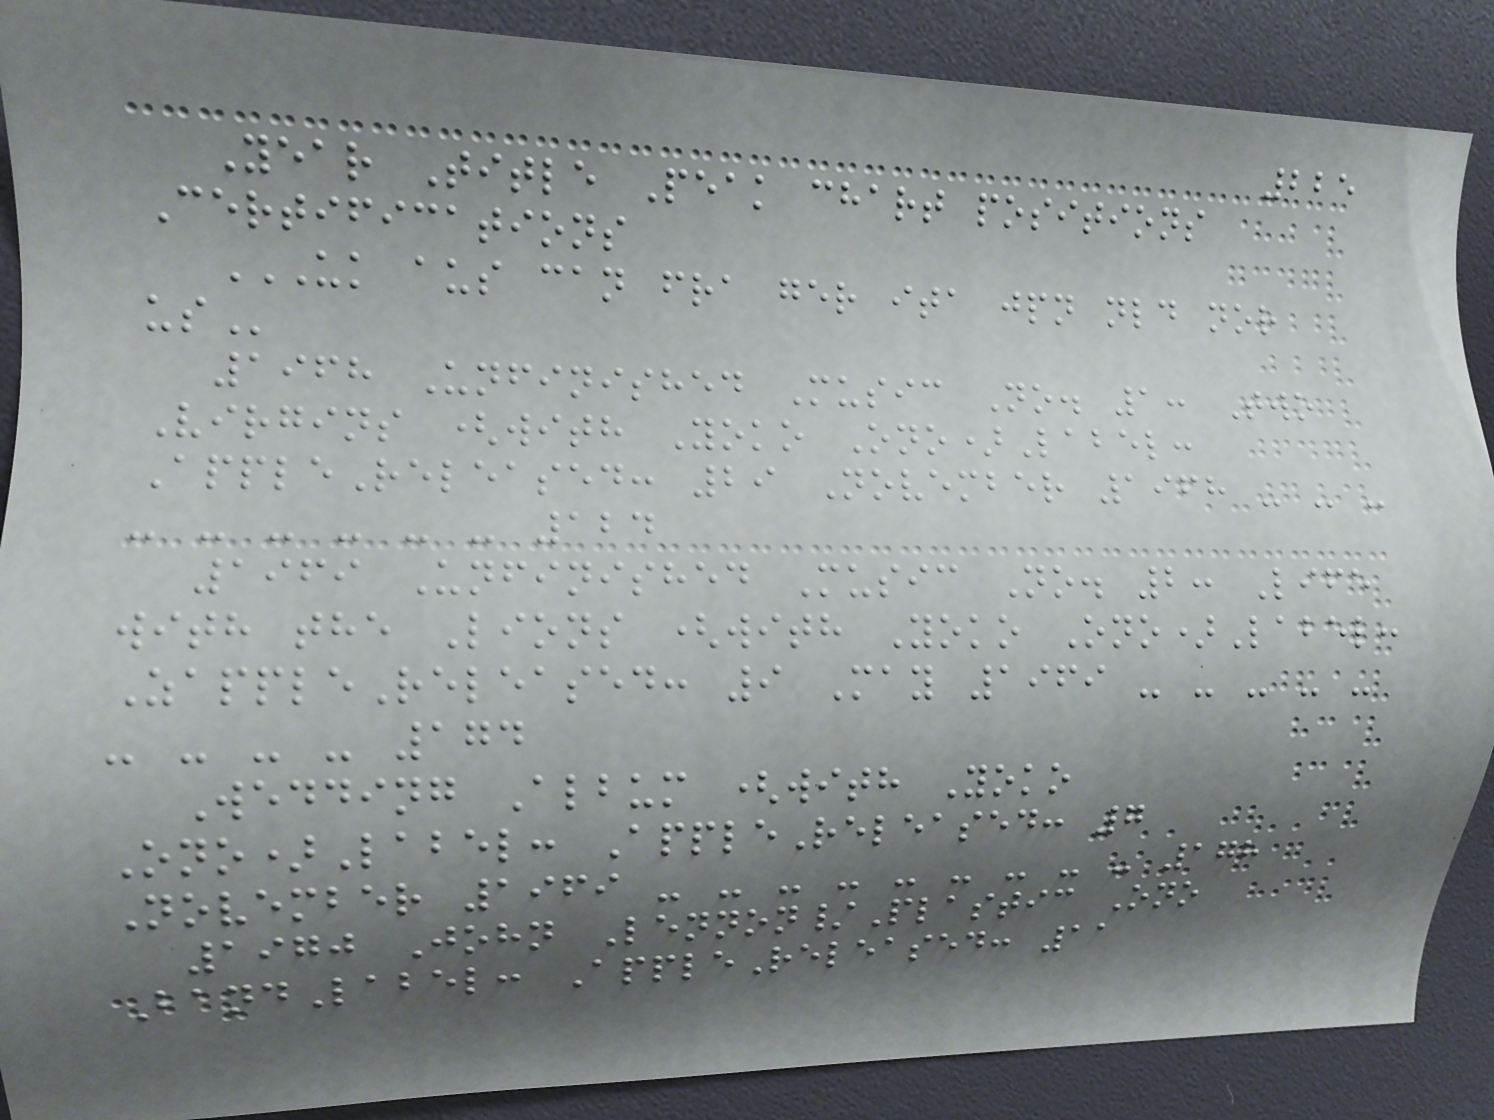225
Year Title Peak chart positions
Certifications
UK AUS CAN FRA GER ITA JPN NLD NOR
US
1968 Unfinished Music No. 1: Two
Virgins (with Yoko Ono)Label:
AppleReleased: 29 November 1968 - - -
- - - - - - 124
1969 Unfinished Music No. 2: Life
with the Lions (with Yoko Ono)Label:
ZappleReleased: 9 May 1969 - - - - -
- - - - 174
Wedding Album (with Yoko
Ono)Label: AppleReleased: 7
November 1969 - - - - - - - - - 178
1970 John Lennon/Plastic Ono
BandLabel: AppleReleased: 11
